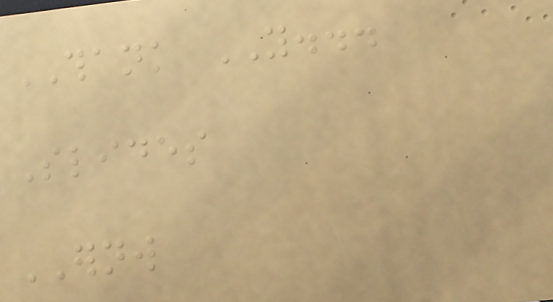THANK YOU...
Slides
ERNW
